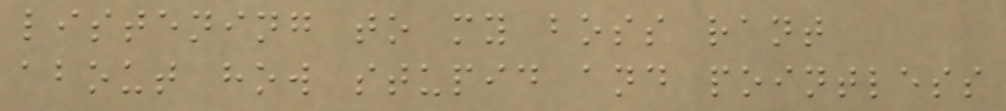listening to my boss rant
about how stupid and pointless
